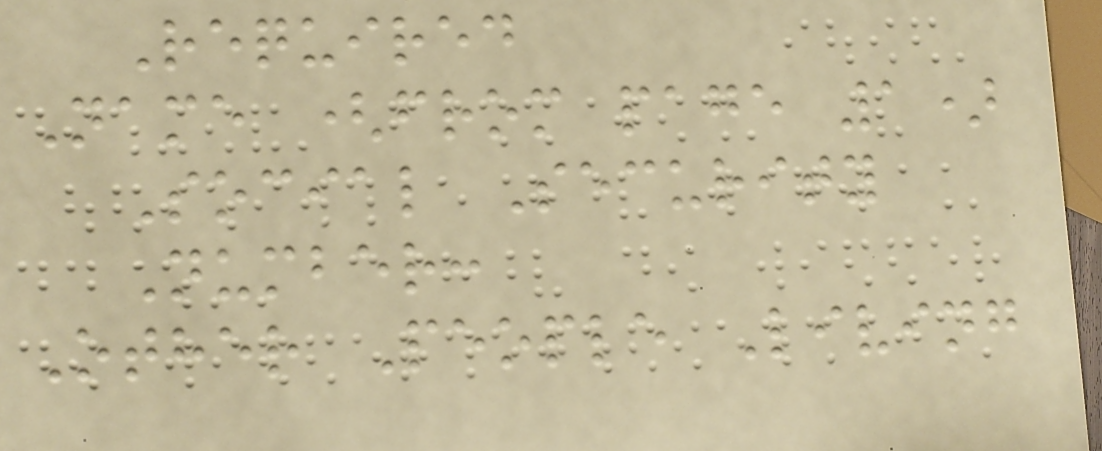Required
Name (from page 1)
Social Security
Number:
Other People Living
